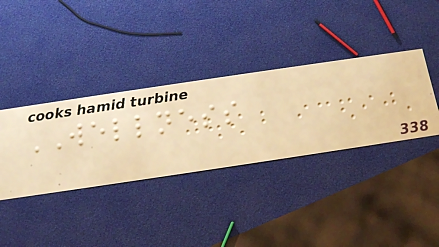WELLNESS
